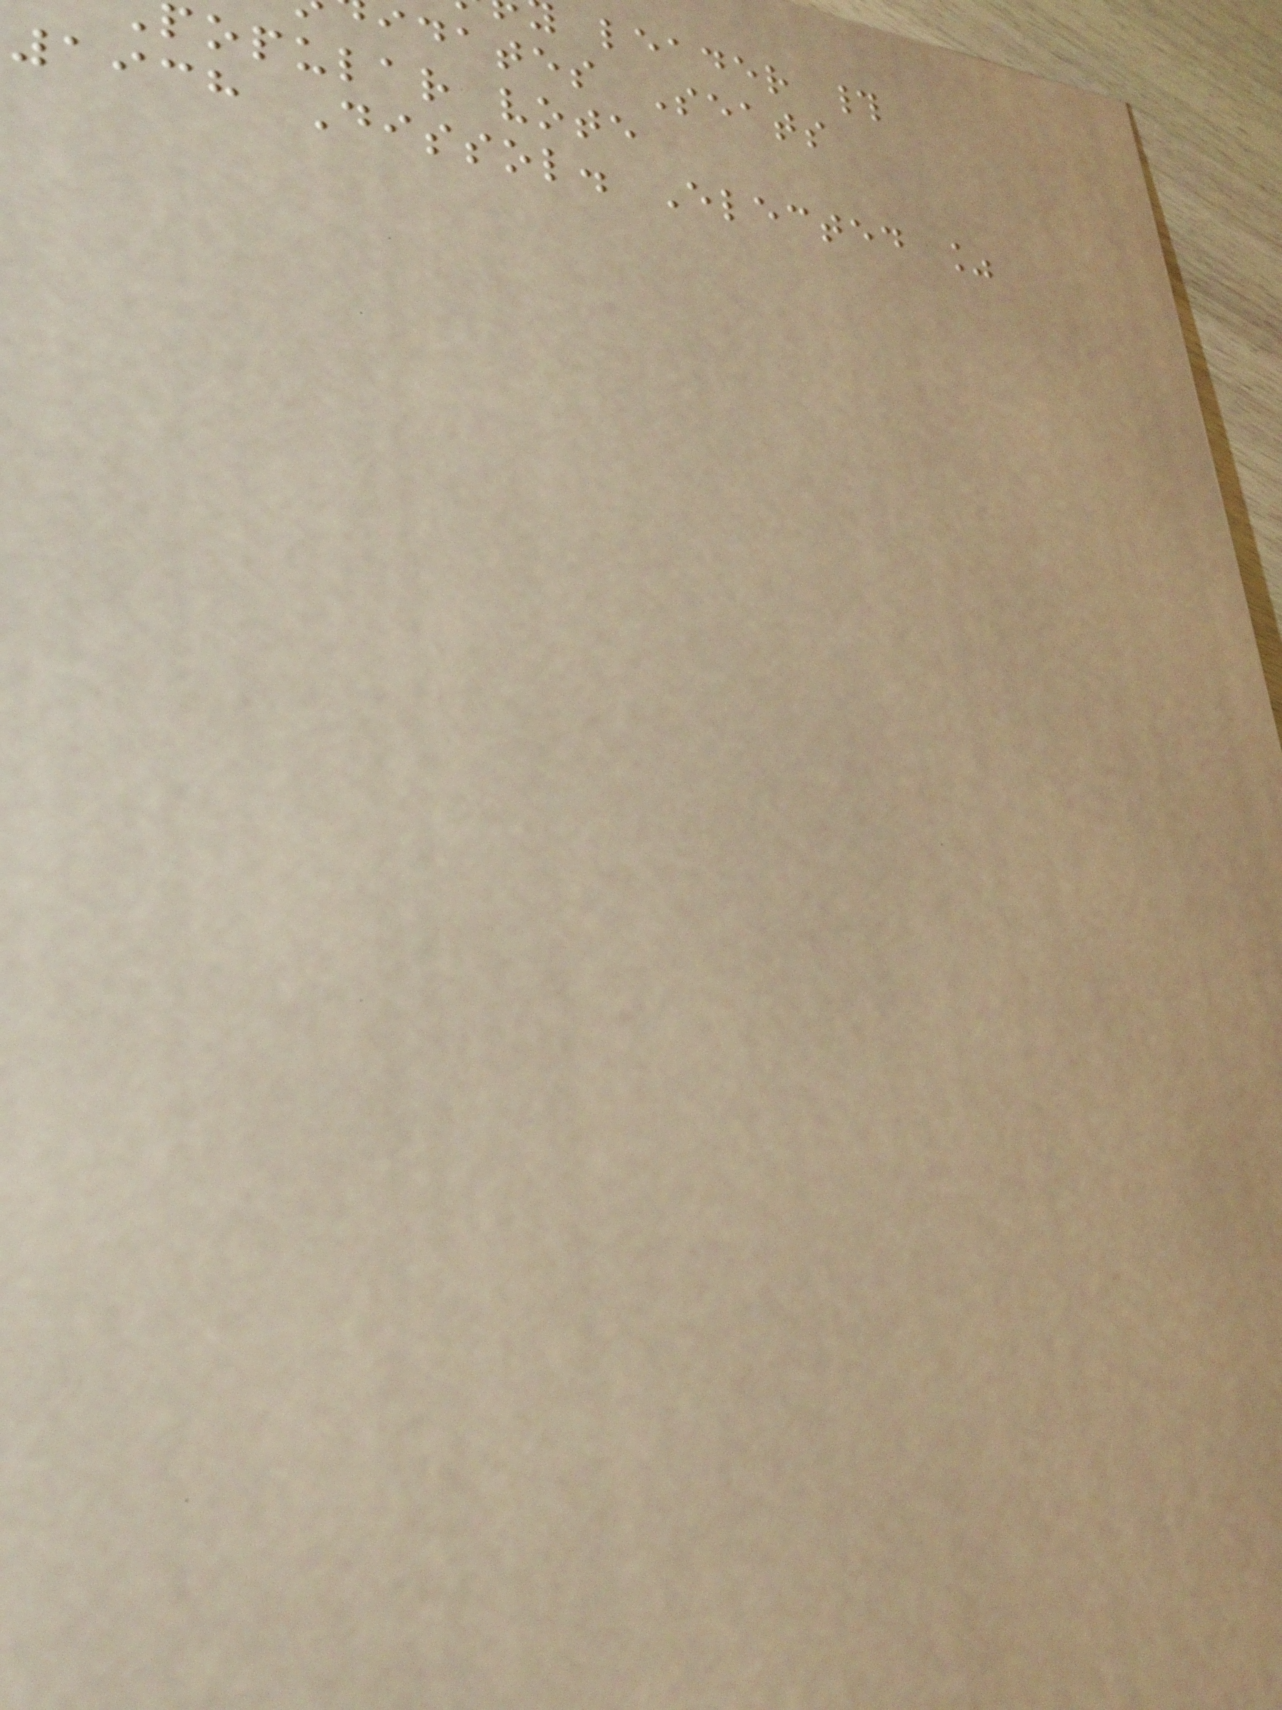leader #
idates Seats
opular vote
1938 Dissol. Elected %
